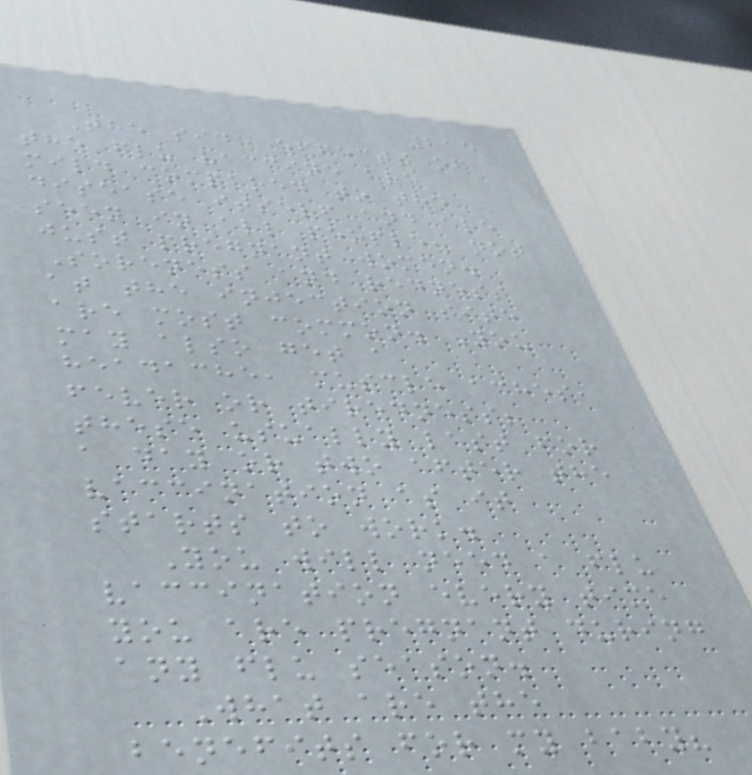215
The side effects of
the flu vaccine are
mild compared to the
disease itself and are
seen in all people, not
just pregnant women.
Soreness and redness
at the injection site
are most common. You
may also get a
headache, muscle aches,
fever or tiredness;
these usually last for
a day or two after the
vaccination as it
starts to work.
You will need a flu
vaccination every time
you are pregnant during
any flu season.
What are the
benefits for my baby?
